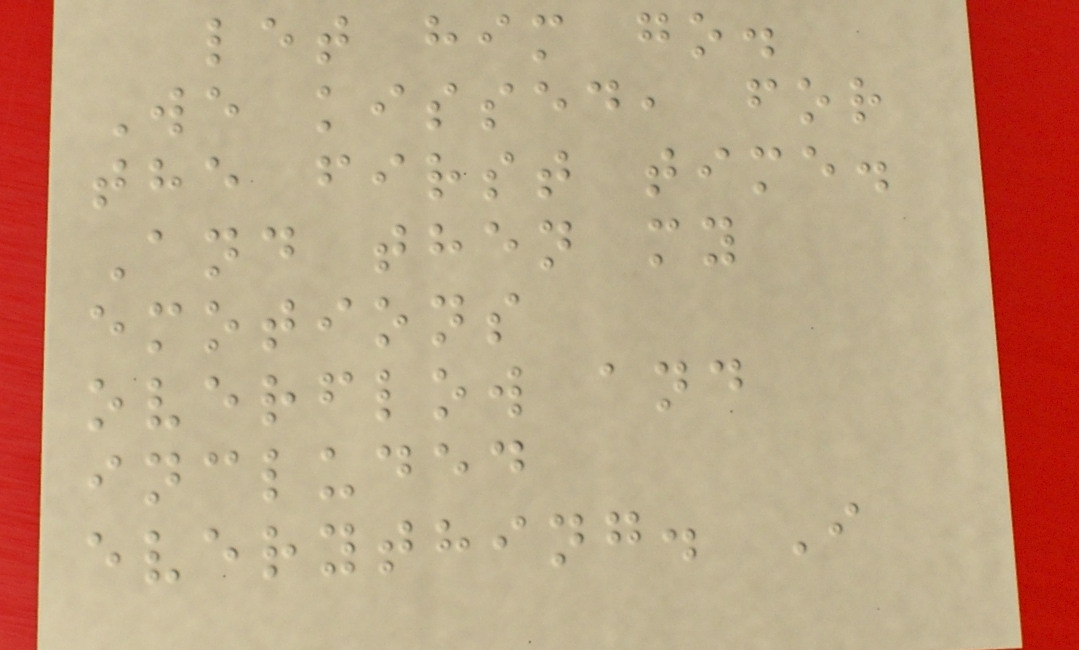let him go.
We kissed, for
the first time.
And then my
emotions
overflow and
included
everything. I
